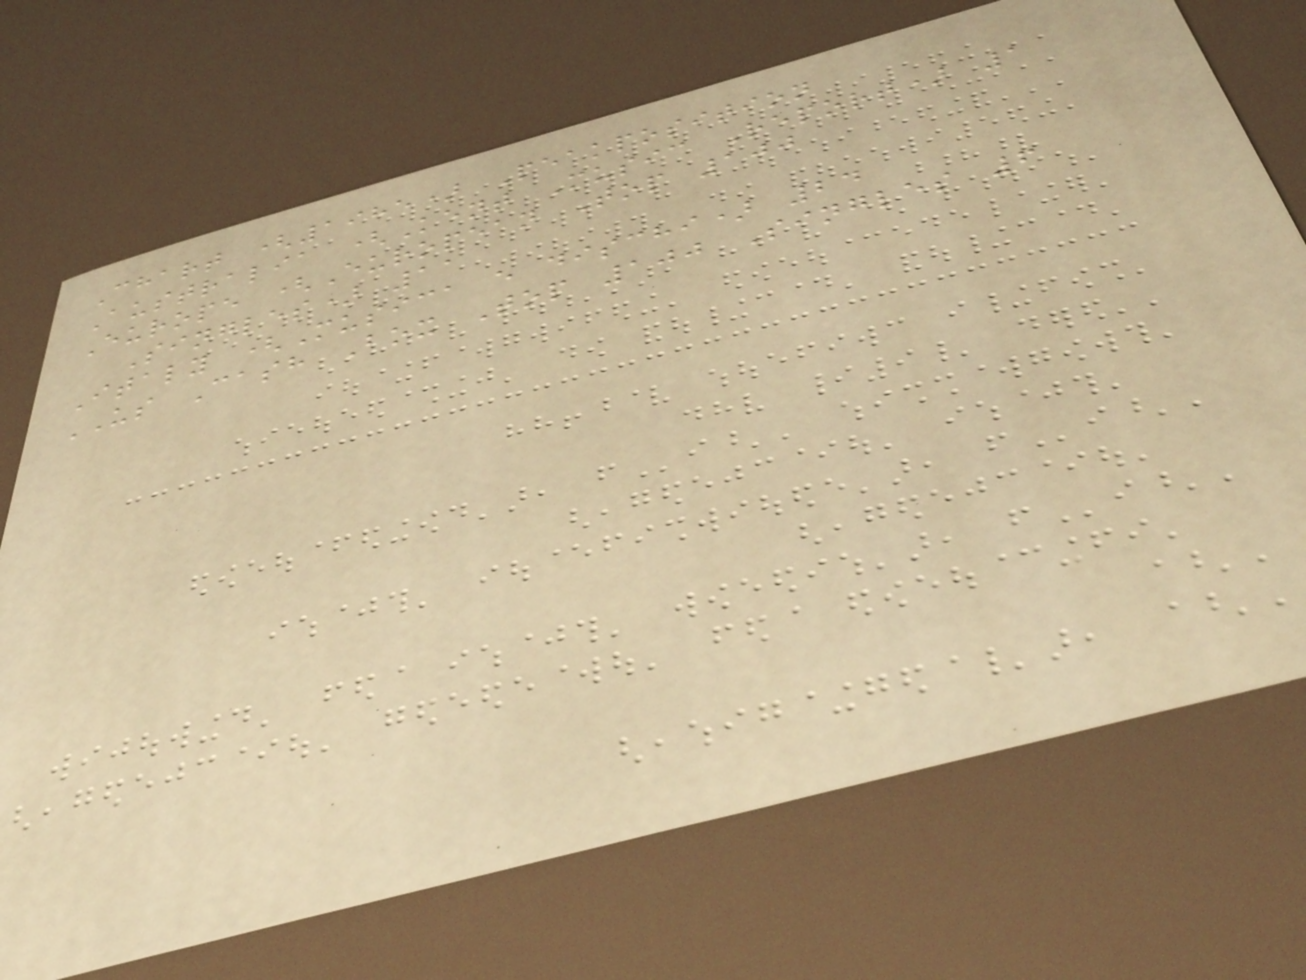Chart (1985) Peakposition
Australia (Kent Music Report) 1
Europe (European Top 100
Singles) 11
Italy (Musica e dischi) 24
US Cash Box Top 100 Singles 6
